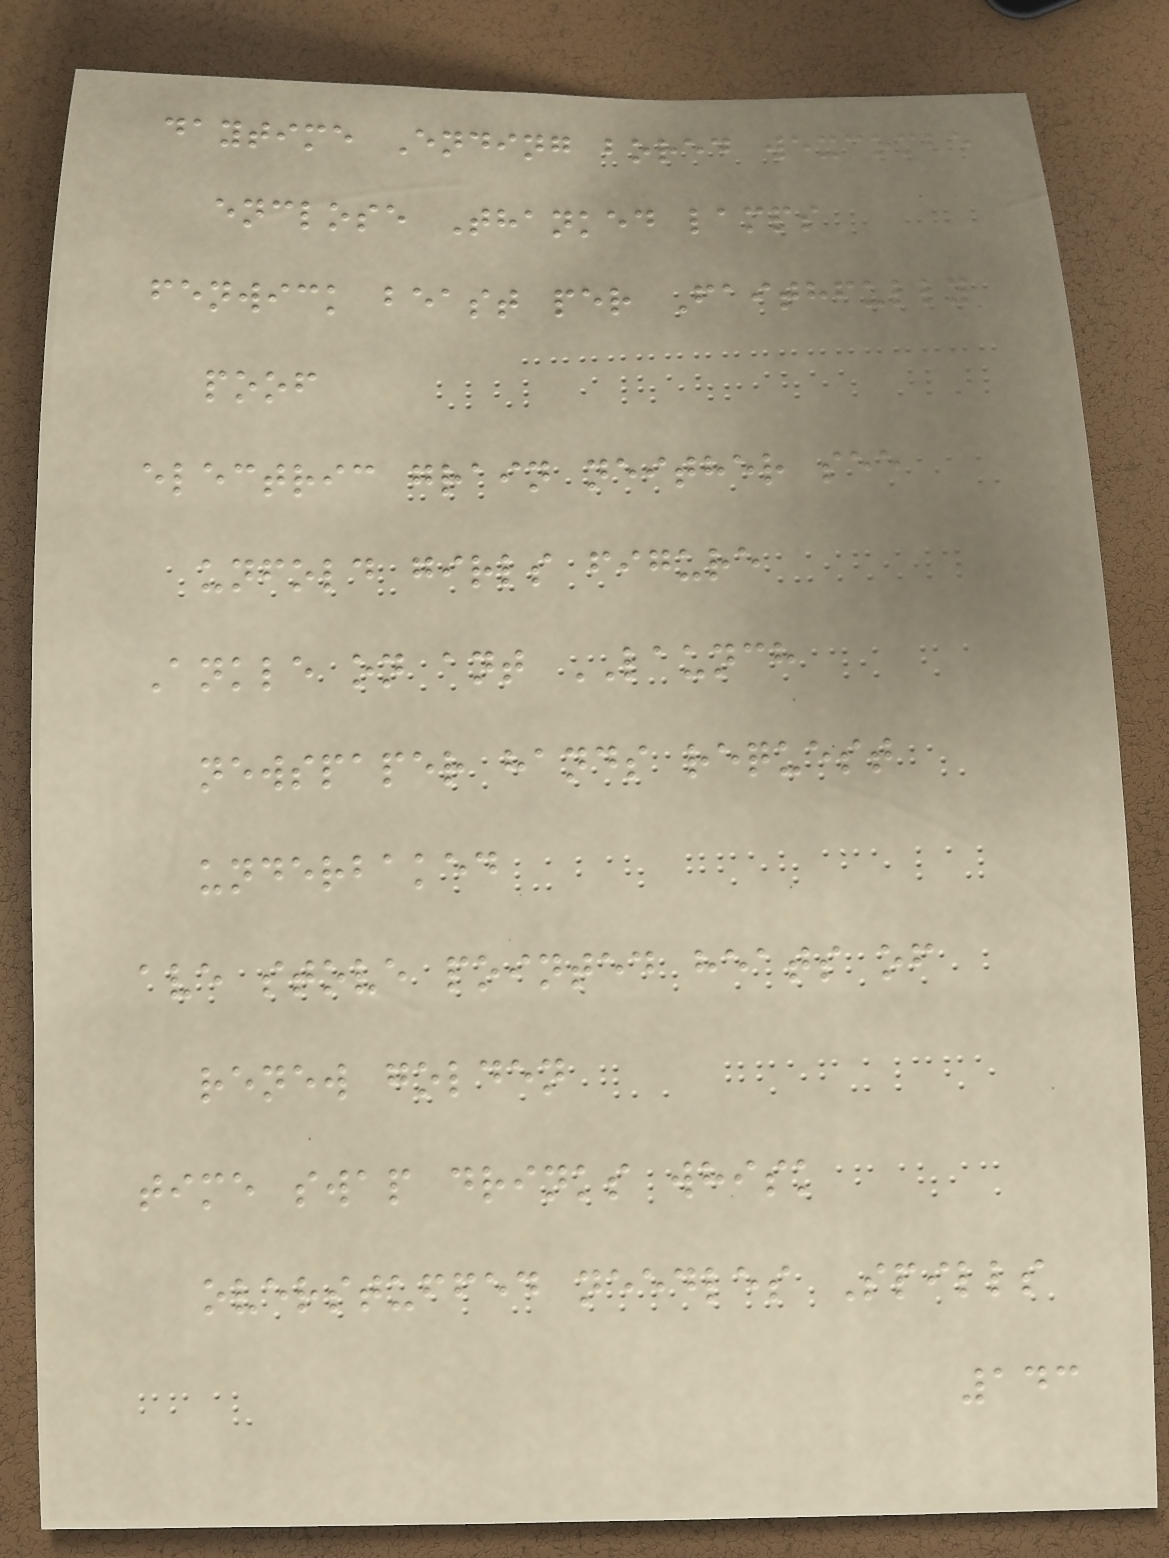daytime Ending bored wexcombe
enclose Thanked lamps
fenwick beast per Faithfully
poof
electric grain neither see
unfold girls figure
Ankle on ant LAUNCH
newspaper hands request
underbaked
ave stove pointed heats of
renew golden
time swap drinks whisk
overstuffed needles Spills
143
